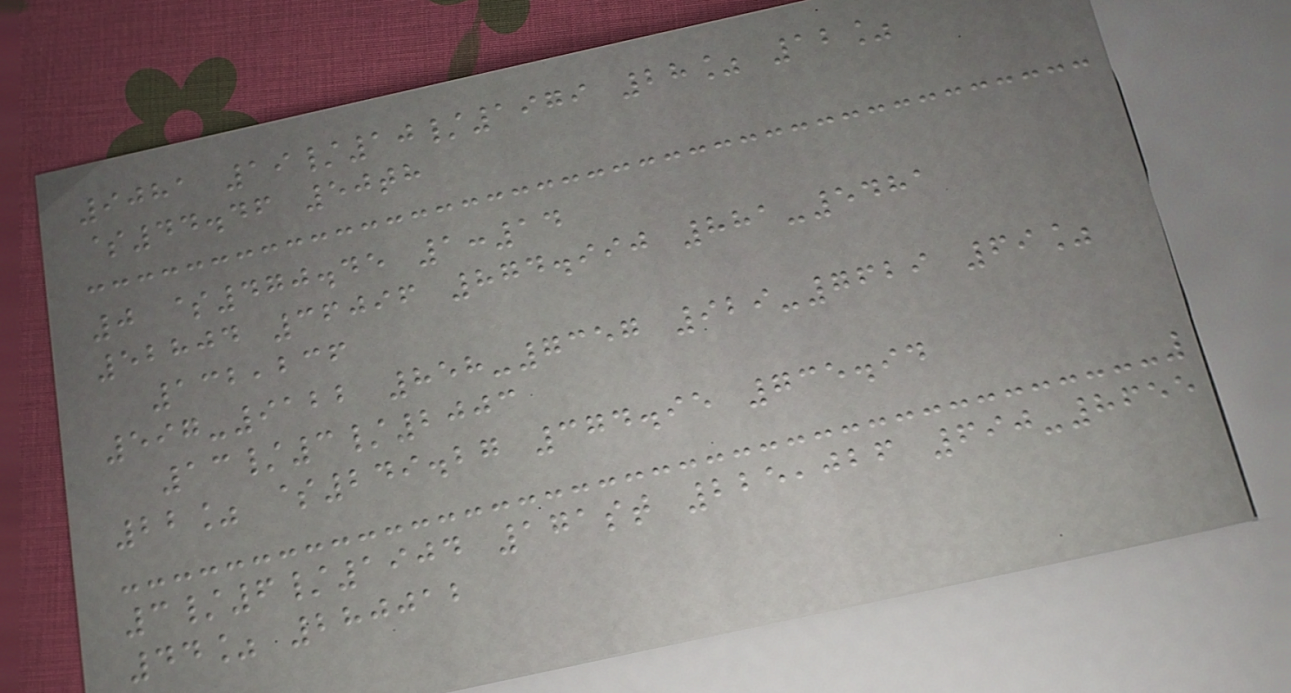9081 19/10/1979 28% 12%
$44.46 50th
0 $470.45 1:14
52804 36096 874.990 881-5481
132,236
597-9122 858-7357 929-7629 69%
13/3/2003
22% $249.27 374.95 735.94
3/6/1904 171st 225,026 690-8655
44% 280012
